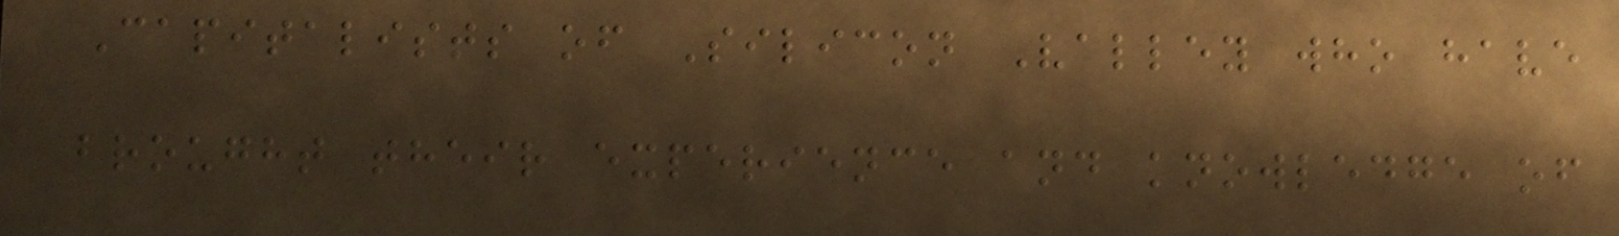Capitalists of Silicon Valley who have
brought their experience and knowledge of
